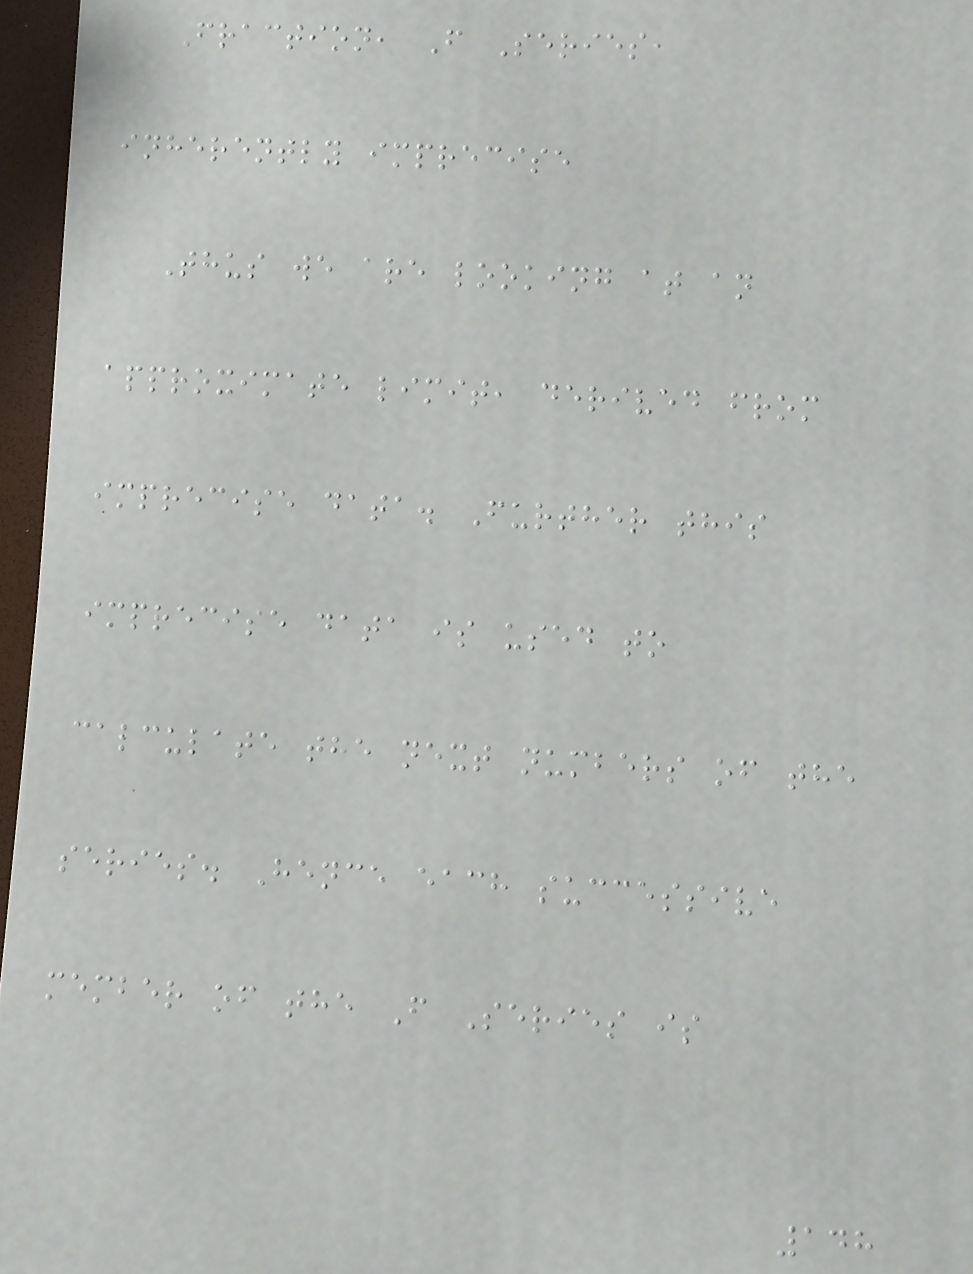Fraction, F Series,
inherently imprecise
Thus we are looking at an
approximate limit, derived from
imprecise data. Further this
imprecise data is used to
calculate the next numbers of the
series. Hence each successive
member of the F Series is
148
